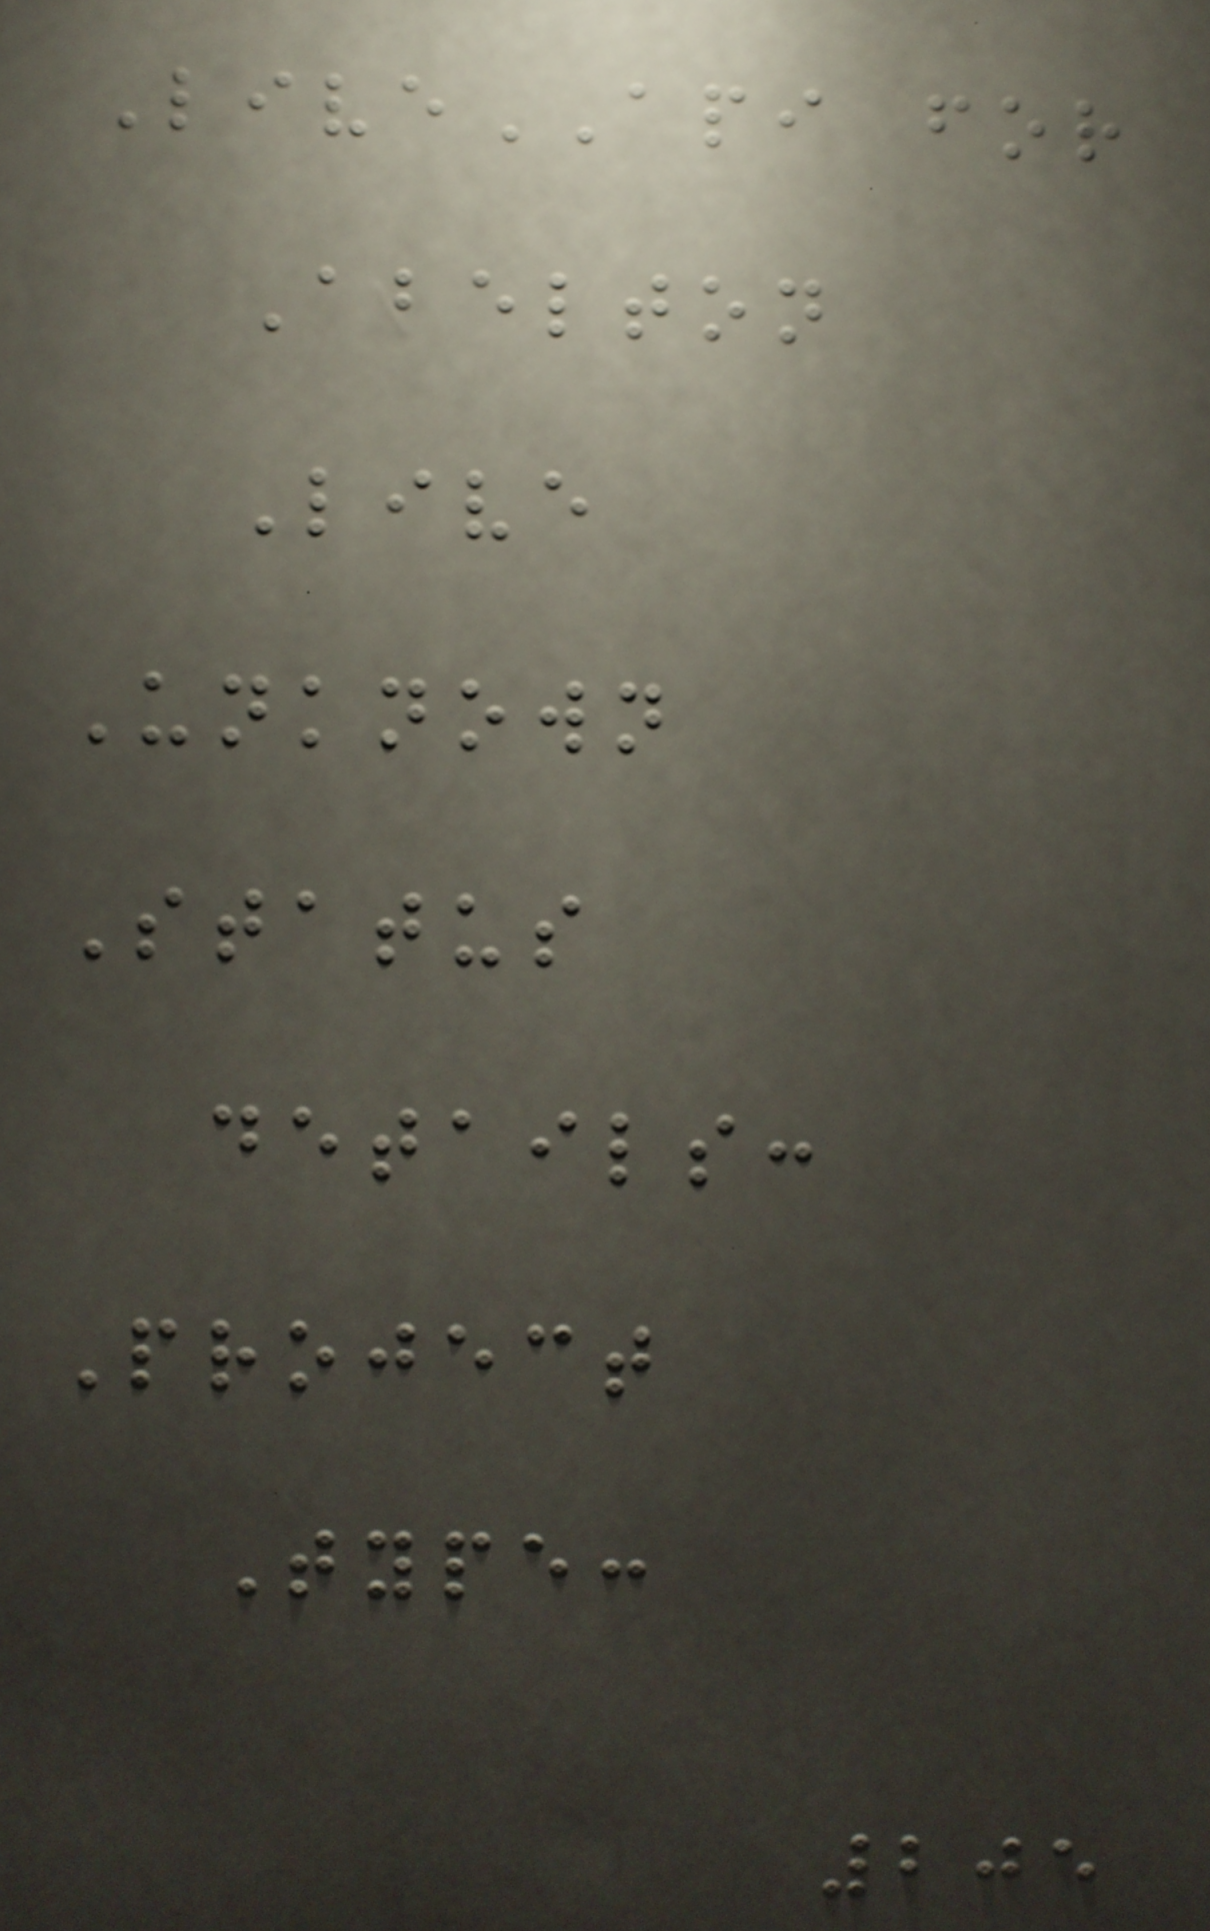LiveAPI for
Abelton
Live
Unknown
Status
details:
Project
Type:
205
